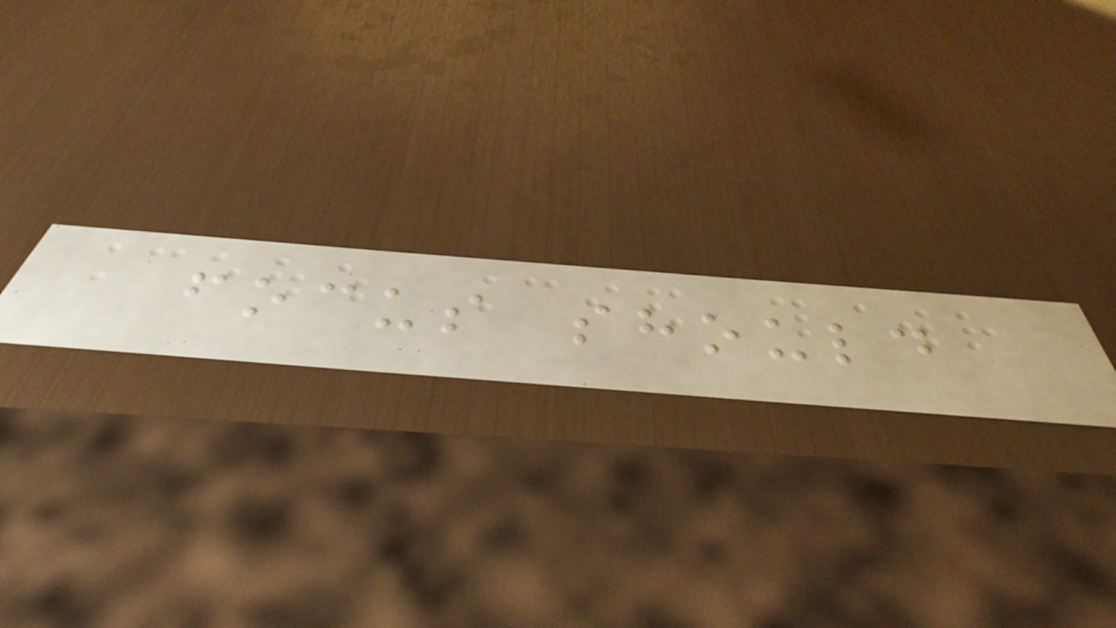focus should
